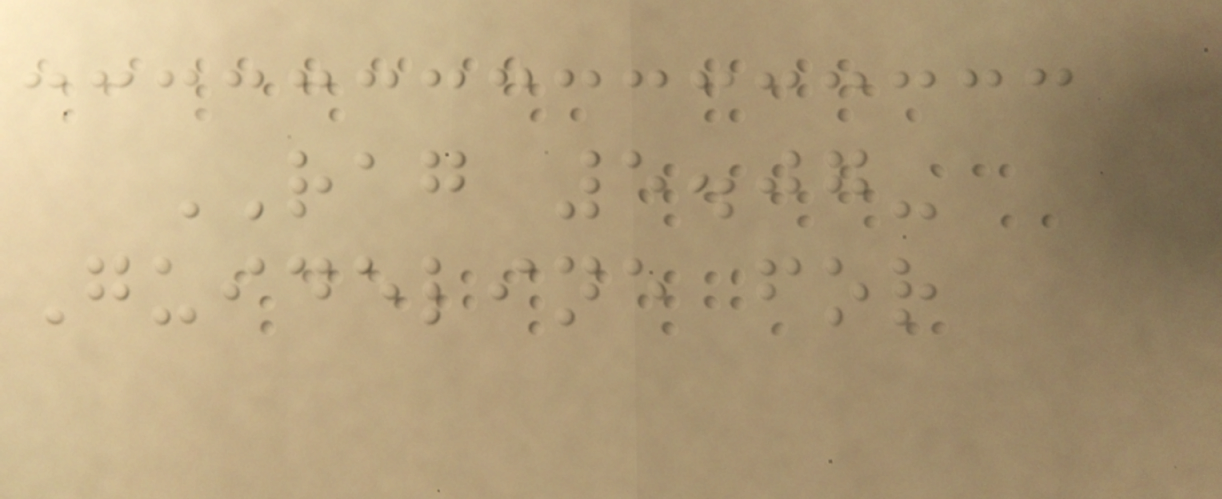RAG 5.07-
Guideline for
